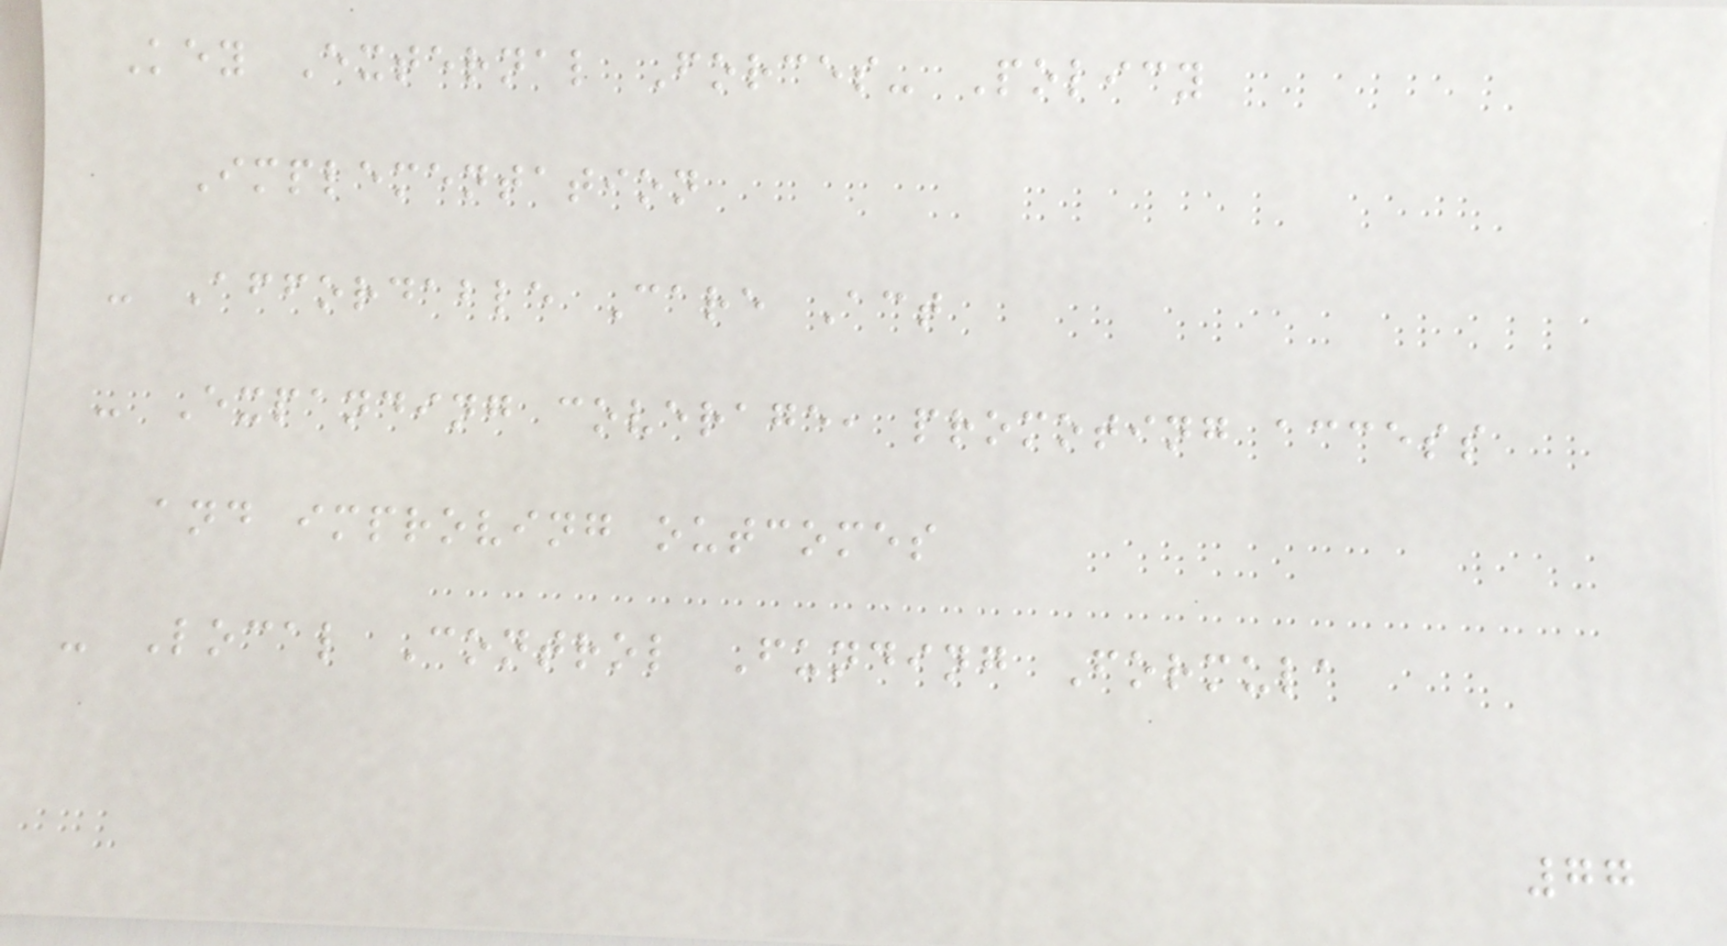Key External Forces- Policy
Implementation
- Affordable Care Act
- Expanding coverage, promoting access
and improving outcomes
- Local Control Funding Formula
77
